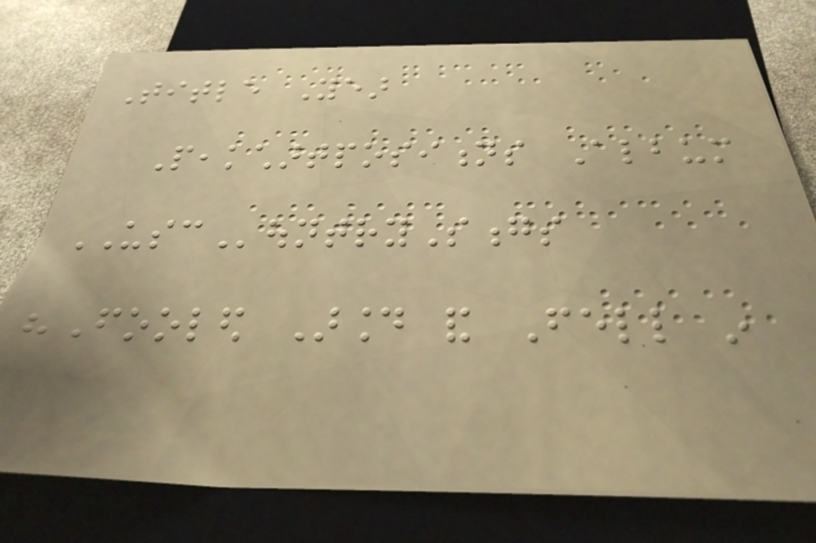Title Year
Peakchartpositions Album
USCountrySongs
"Fooled Around and Fell in
